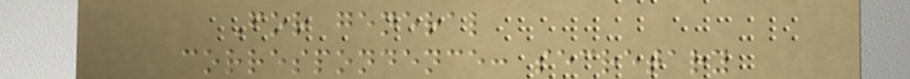For general
correspondence: secretary
